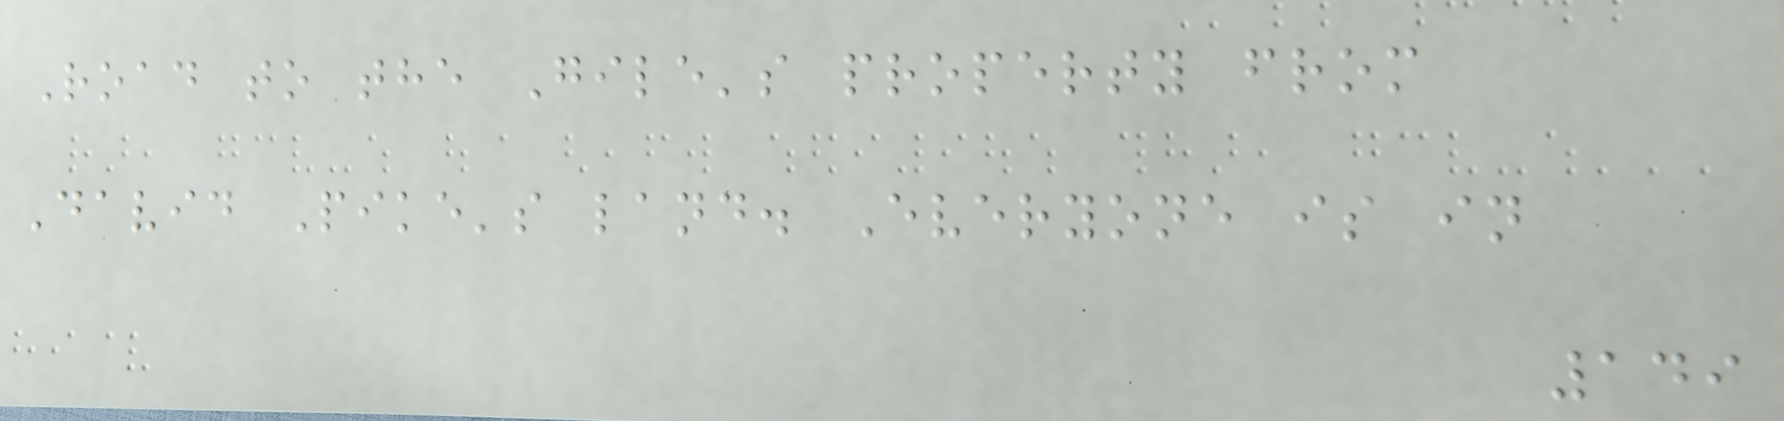Road to the Gile's property from
David Pike's land. Everyone is in
149
